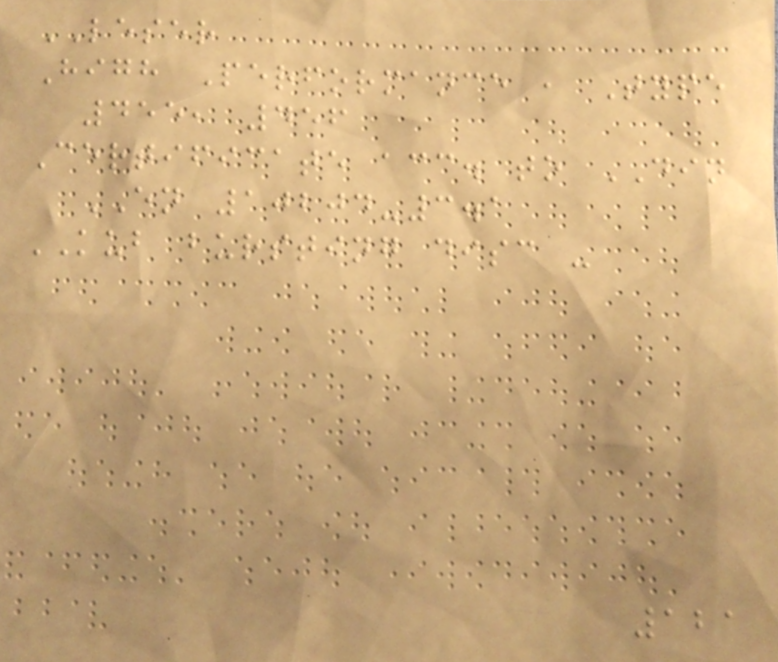LESER
High Performance , Type
455, 456
Certificate acc. to DIN
EN 10204-3.1
KUB bursting disc -
121
